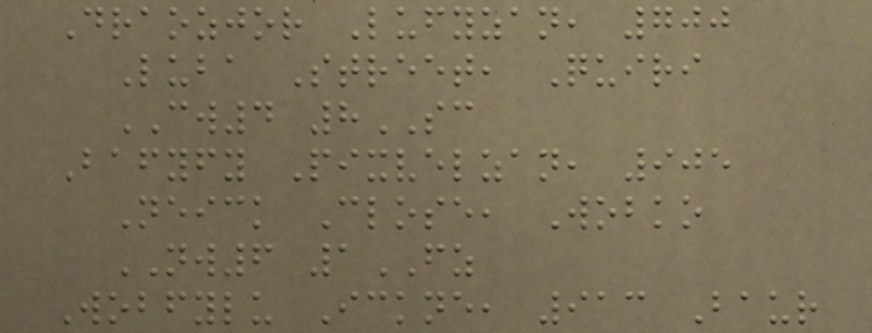Draozjor Lufyzan, 700
Luba Street, Quiri
CW4 8SC
Bafyfy Pixvelzan, 905
Neick Close, Wobko
NW6 1FZ
Wobfylu Ickne, 913 Baur
